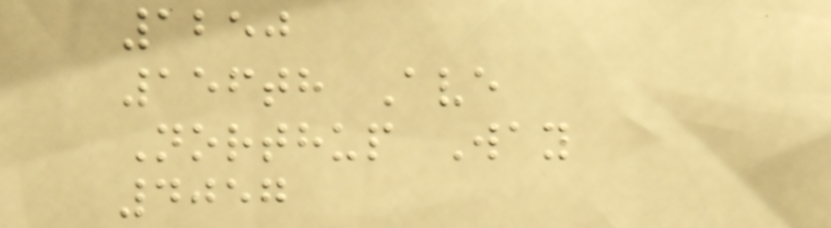1250
156th Ave
Northup Way
4057
